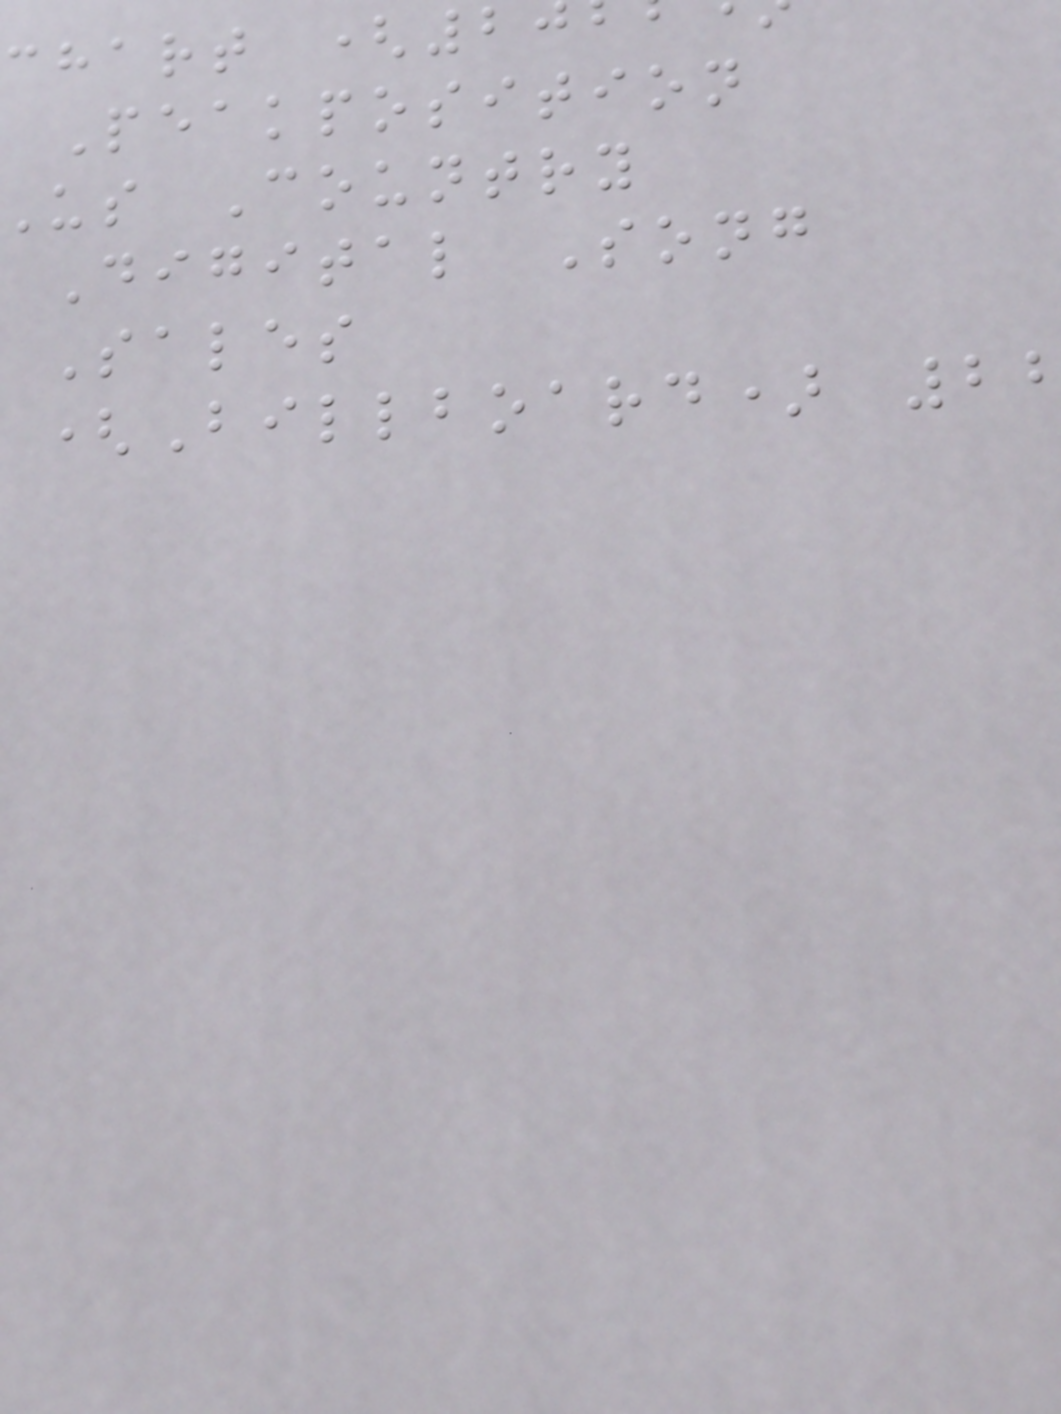chart (2
Peakposition
us Country
Digital Song
Sales
(Billboard) 2
